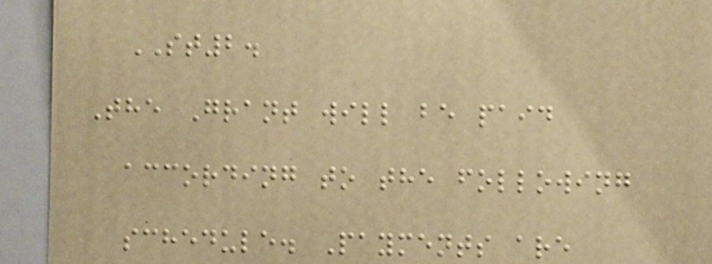ST2.
The Grant will be paid
according to the following
schedule. Payments are
